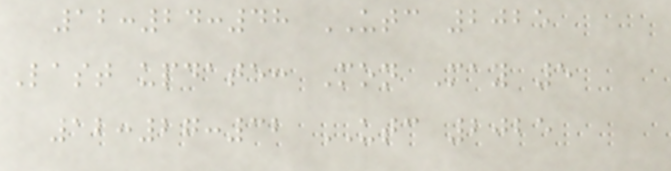12:24:48 UTC 2025
Last update: Mon May 5
12:27:32 UTC 2025
